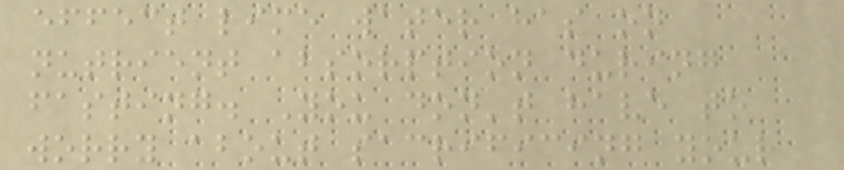effect lime water has on
nutrient absorption during
fasting. You don't have to
worry about sacrificing your
